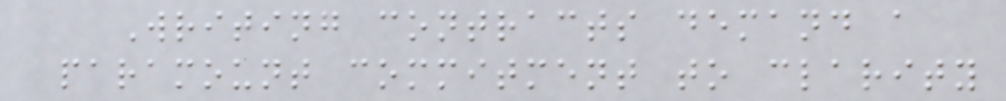Writing contracts demand a
paramount commitment to clarity
